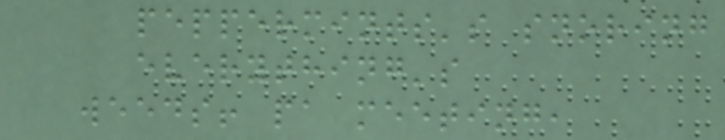peppermints's snoring
everything's
weeds! pa meeting,
